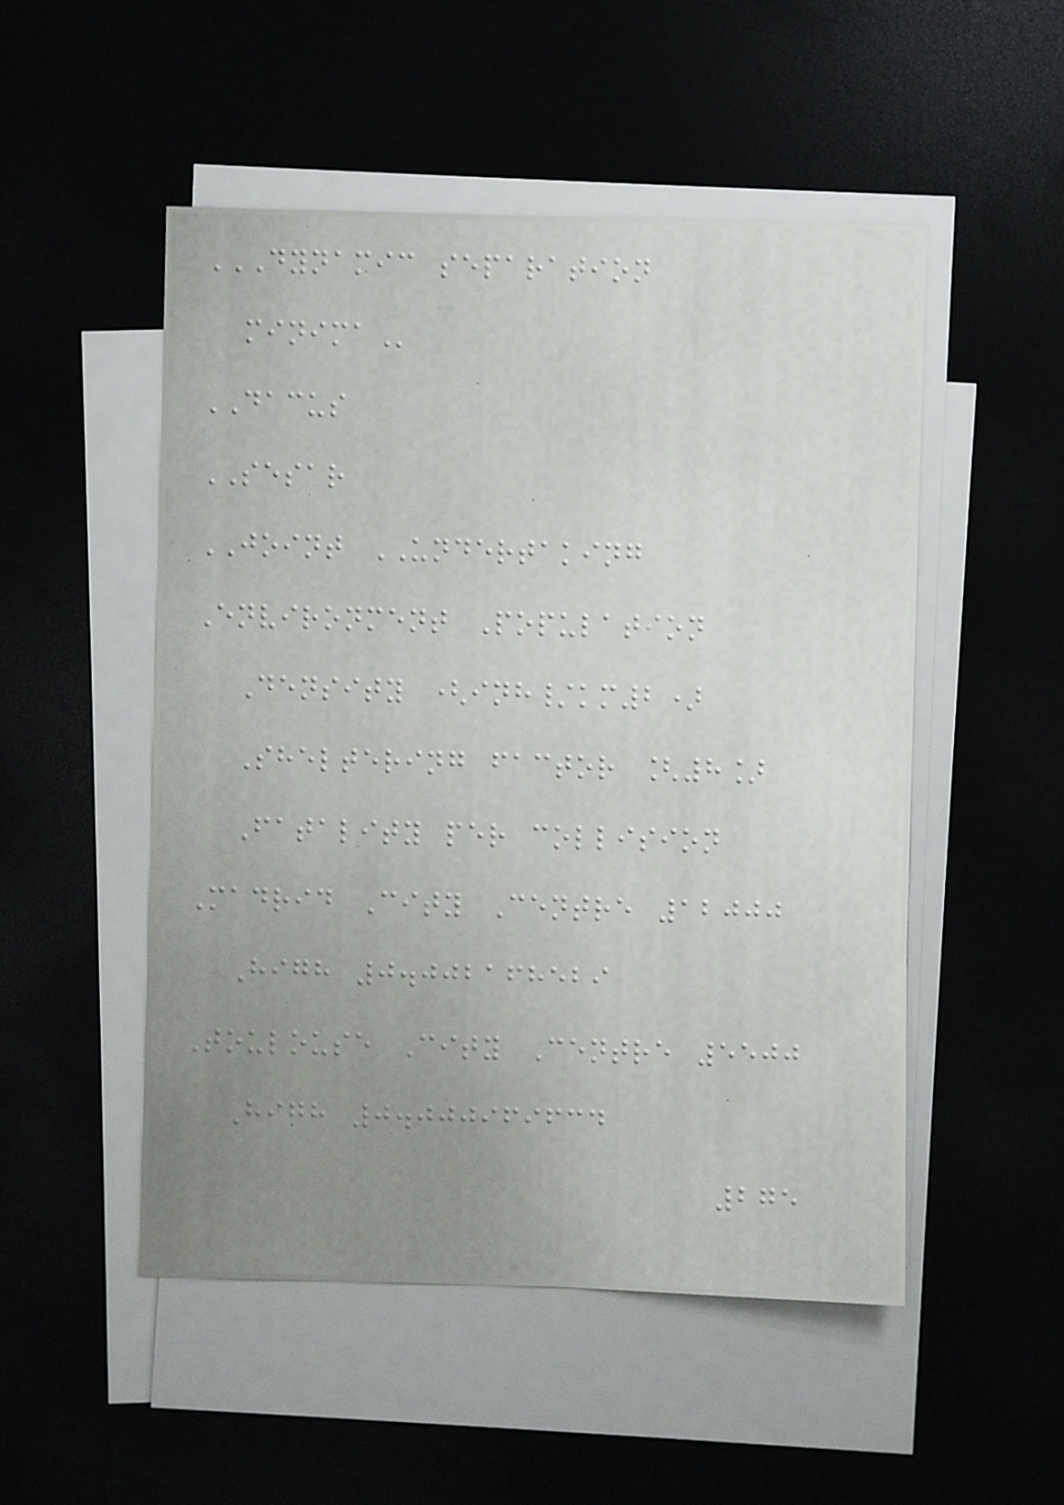DYNAMIC SEPARATION
MINIMA
DACUS
SESAR
JOINT UNDERTAKING
Environment Population
Density (inh/km2)
Sheltering factor [8]
Fatality per collision
Madrid City Centre 12000
High 0.002168529
Toulouse City Centre 5500
High 0.000969634
275
